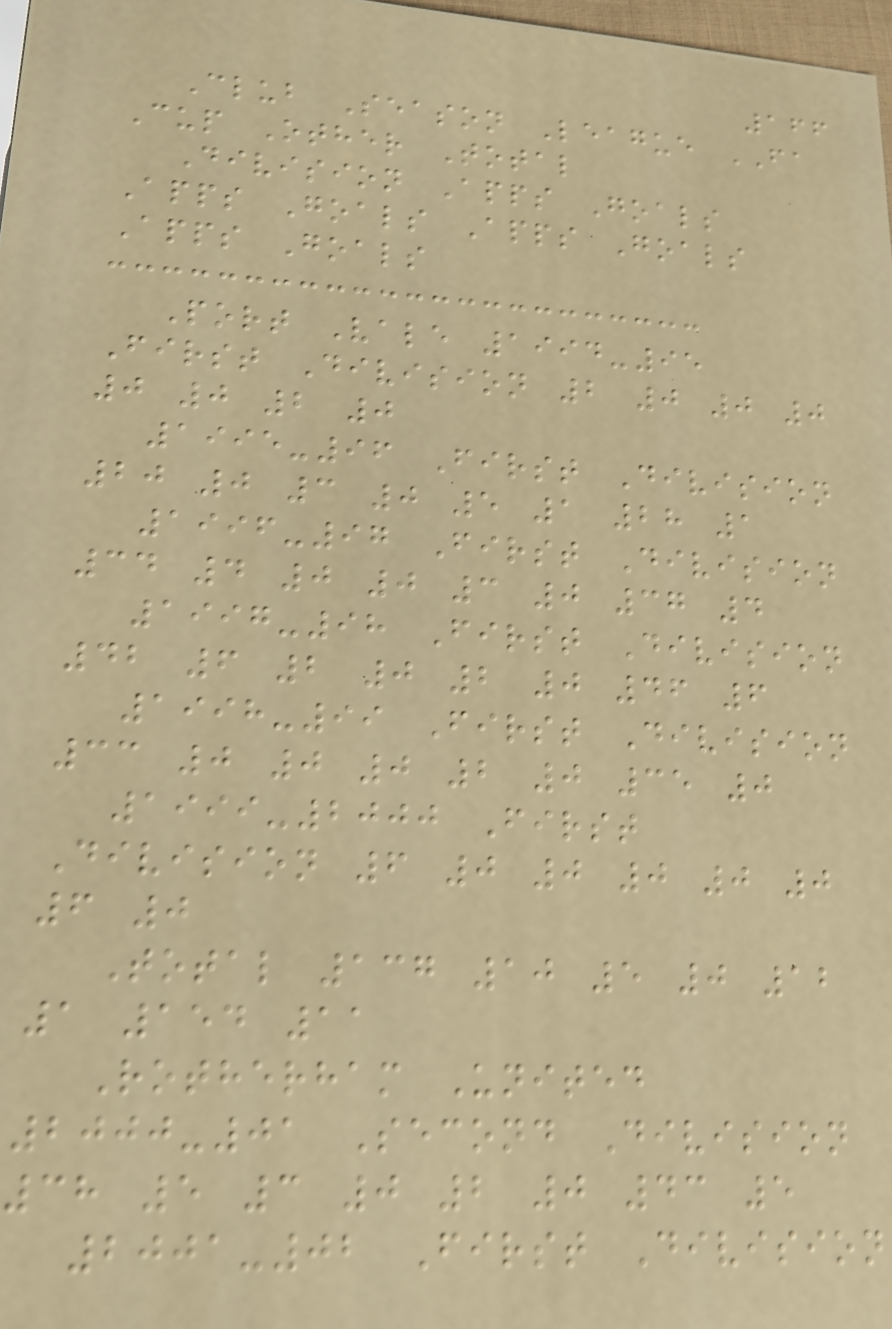166
Club Season League FA
Cup Other Total
Division Apps Goals
Apps Goals Apps Goals
Apps Goals
Port Vale 1994-95
First Division 2 0 0 0
0 0 2 0
1995-96 First Division
20 0 3 0 5 1 28 1
1996-97 First Division
34 4 0 0 3 0 37 4
1997-98 First Division
42 6 2 0 2 0 46 6
1998-99 First Division
33 0 0 0 2 0 35 0
1999-2000 First
Division 6 0 0 0 0 0
6 0
Total 137 10 5 0 12
1 154 11
Rotherham United
2000-01 Second Division
38 5 3 0 2 0 43 5
2001-02 First Division
